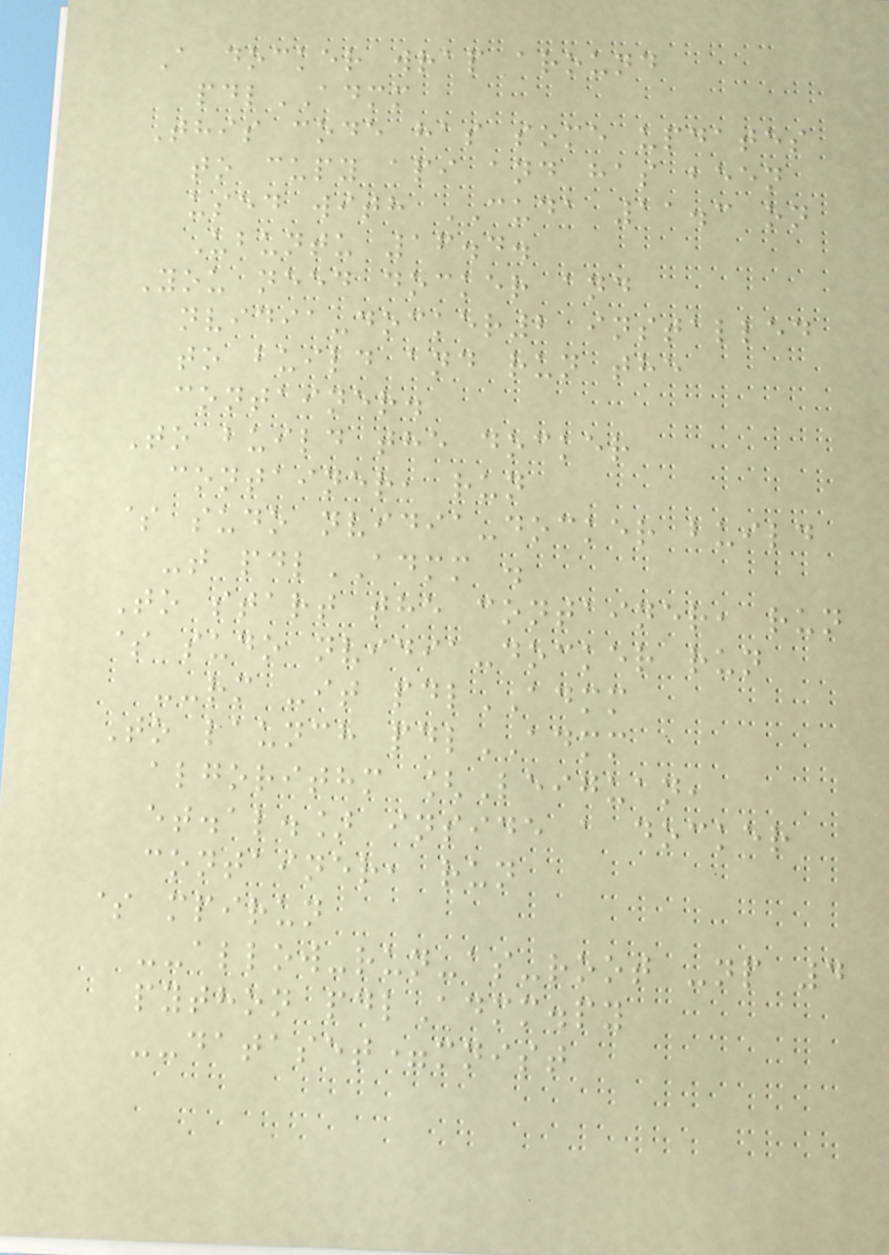A docker wrap around
pdlADMM
This code has some updates
to cupy api and has been
used with CUDA 11.3 on
Ubuntu 16.4.
You need docker and
nvidia-docker2 installed
to build and run the
container.
To build the docker
container, run
$ sudo nvidia-docker build
-t pdlADMM .
To start the container, run
$ sudo nvidia-docker run
--rm -it pdlADMM
To launch pdlADMM
algorithm [Leiguan,
et.al.] inside a docker
container, run
$ mpirun
--allow-run-as-root -np 4
python pdlAdmm.py
--dataset=mnist
